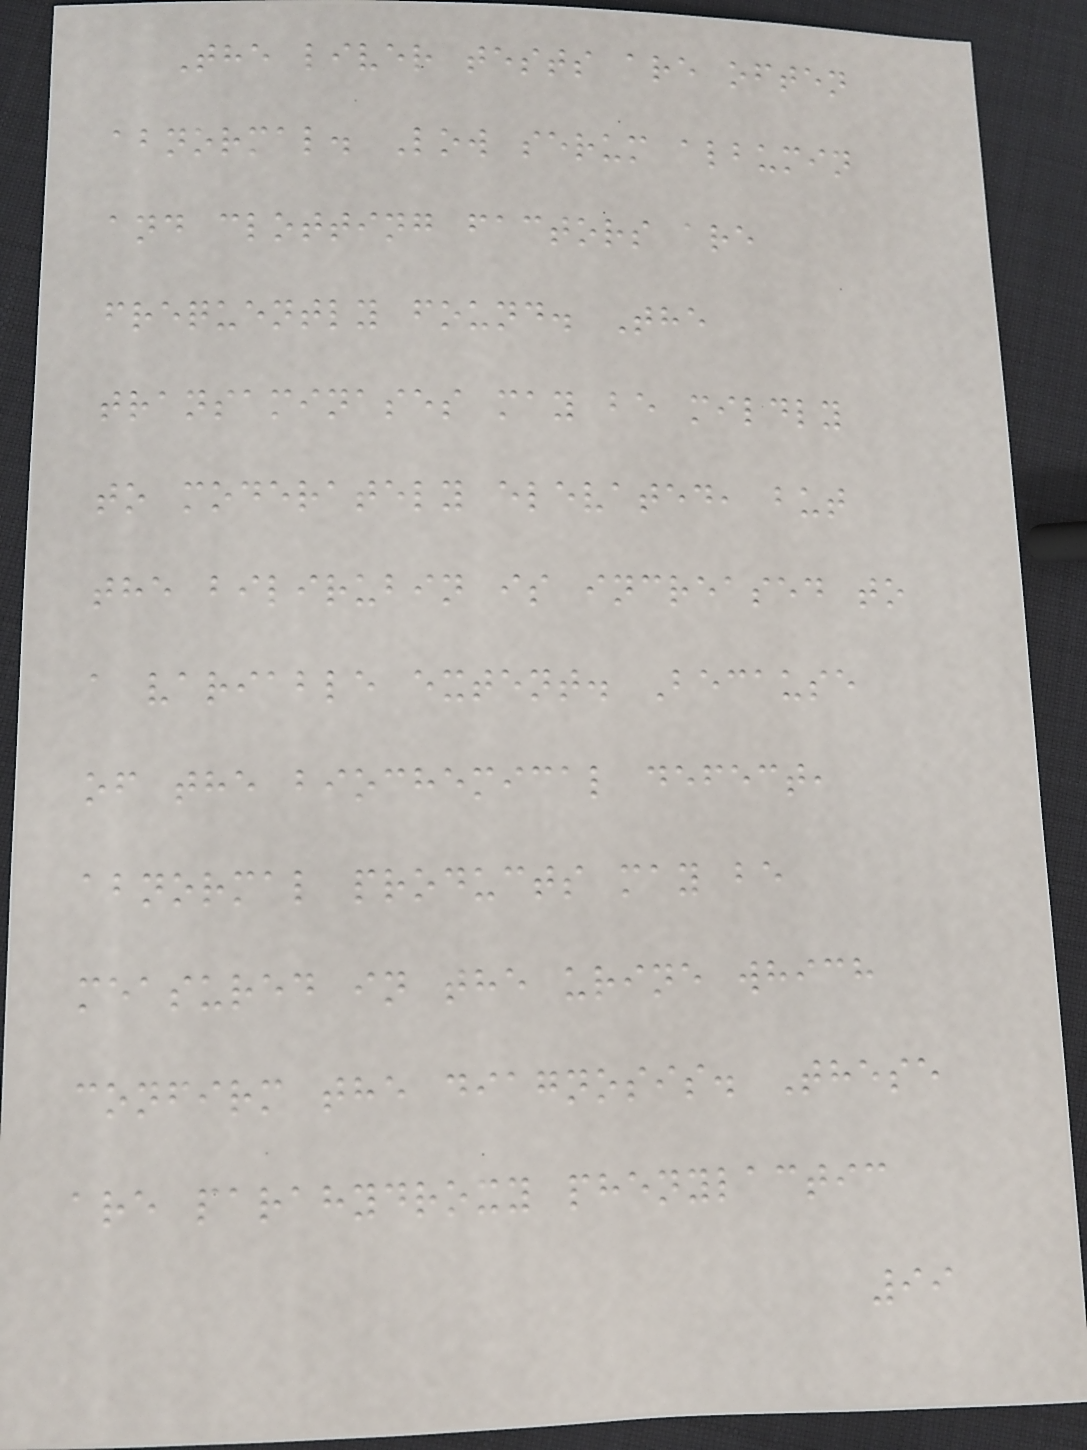The liver tests are often
abnormal. Low serum albumin
and clotting factors are
frequently found. The
transaminases may be mildly
to moderately elevated, but
the bilirubin is increased to
a variable extent. Because
of the biochemical defect,
abnormal products may be
measured in the urine which
confirm the diagnosis. These
are parahydroxy phenylactic
99
